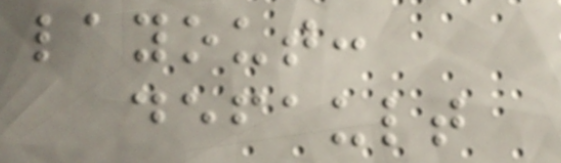layout:
default
